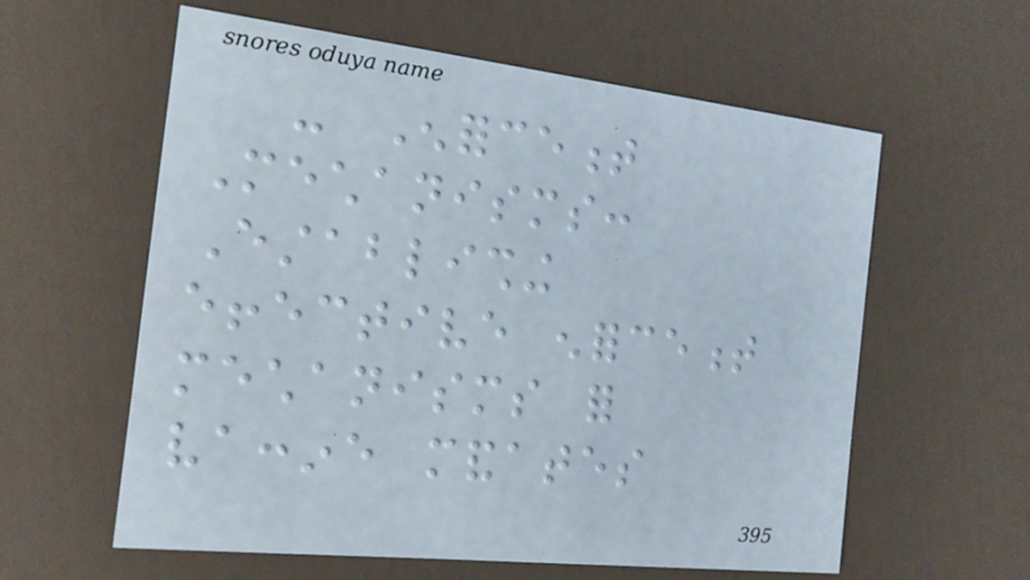- Enforcement
Mechanisms:
Establishing
effective enforcement
mechanisms for
vaccine mandates
